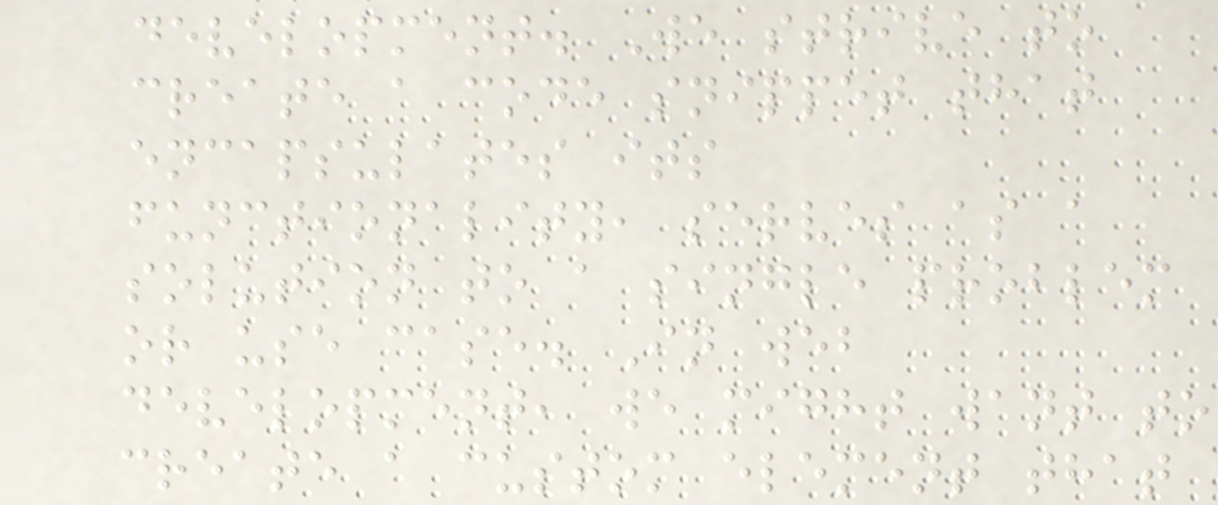development. We strive to
create a code snippet that
encapsulates its
functionality, serves as a
solution to a single problem
or use case. In web
development, we might want to
create a custom element that
